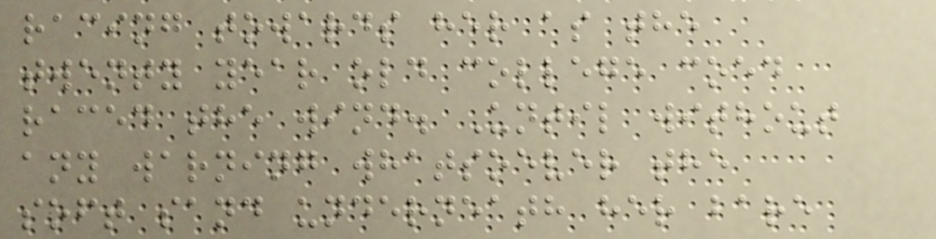racing towards her as the
twenty year old college coed
raced the wind. Until without
any warning whatsoever the
soft sand underneath her bare
